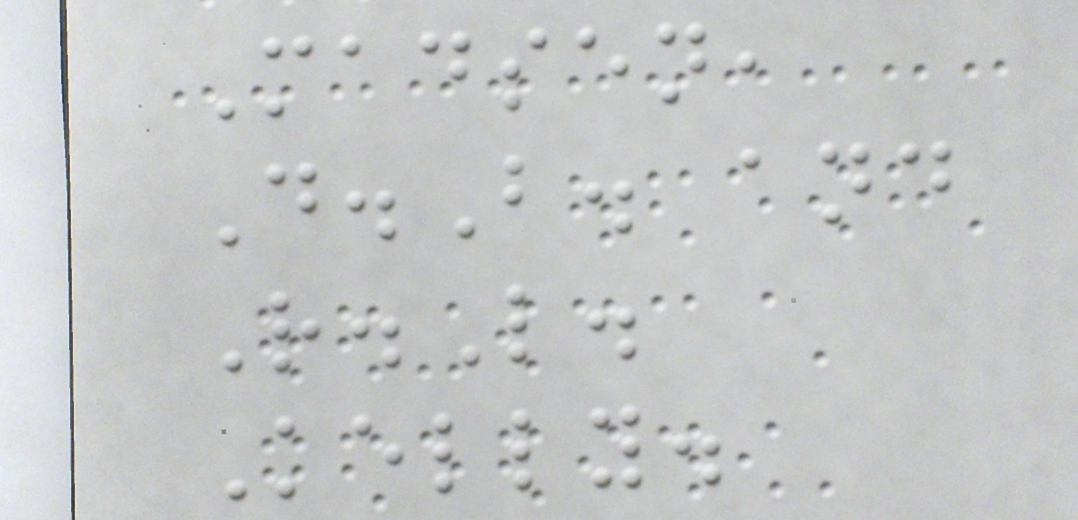Madsen,
D.B. and
R.L.
Kelly.
